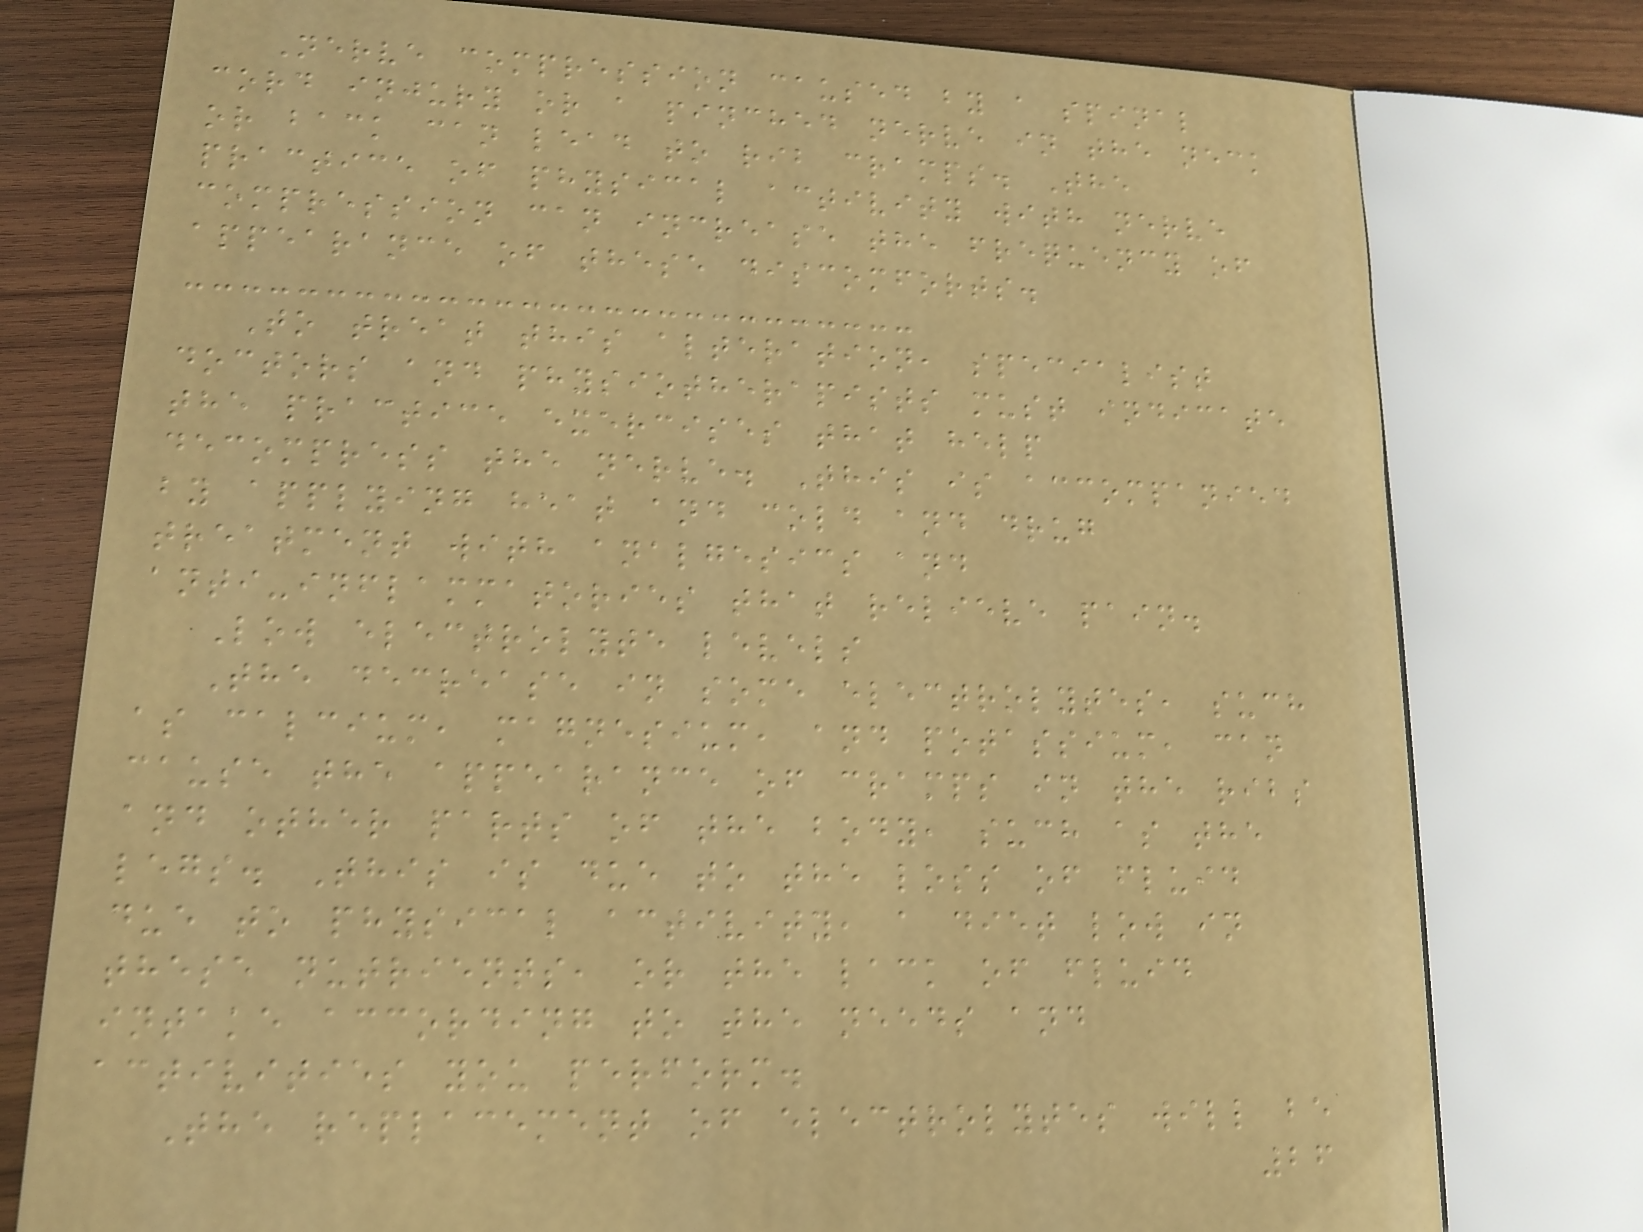Nerve compression caused by a spinal
cord injury or a pinched nerve in the neck
or back can lead to rib cramps. The
practice of physical activity with nerve
compression can increase the frequency of
appearance of these discomforts.
To treat this alteration, specialist
doctors and physiotherapists must indicate
the practice exercises that help
decompress the nerve. This is accompanied
by applying heat and cold and drug
treatment with analgesics and
anti-inflammatories that relieve pain.
Low electrolyte levels
The decrease in some electrolytes, such
as calcium, magnesium, and potassium, can
cause the appearance of cramps in the ribs
and other parts of the body, such as the
legs. This is due to the loss of fluid
due to physical activity, a diet low in
these nutrients, or the lack of fluid
intake according to the needs and
activities you perform.
The replacement of electrolytes will be
26
